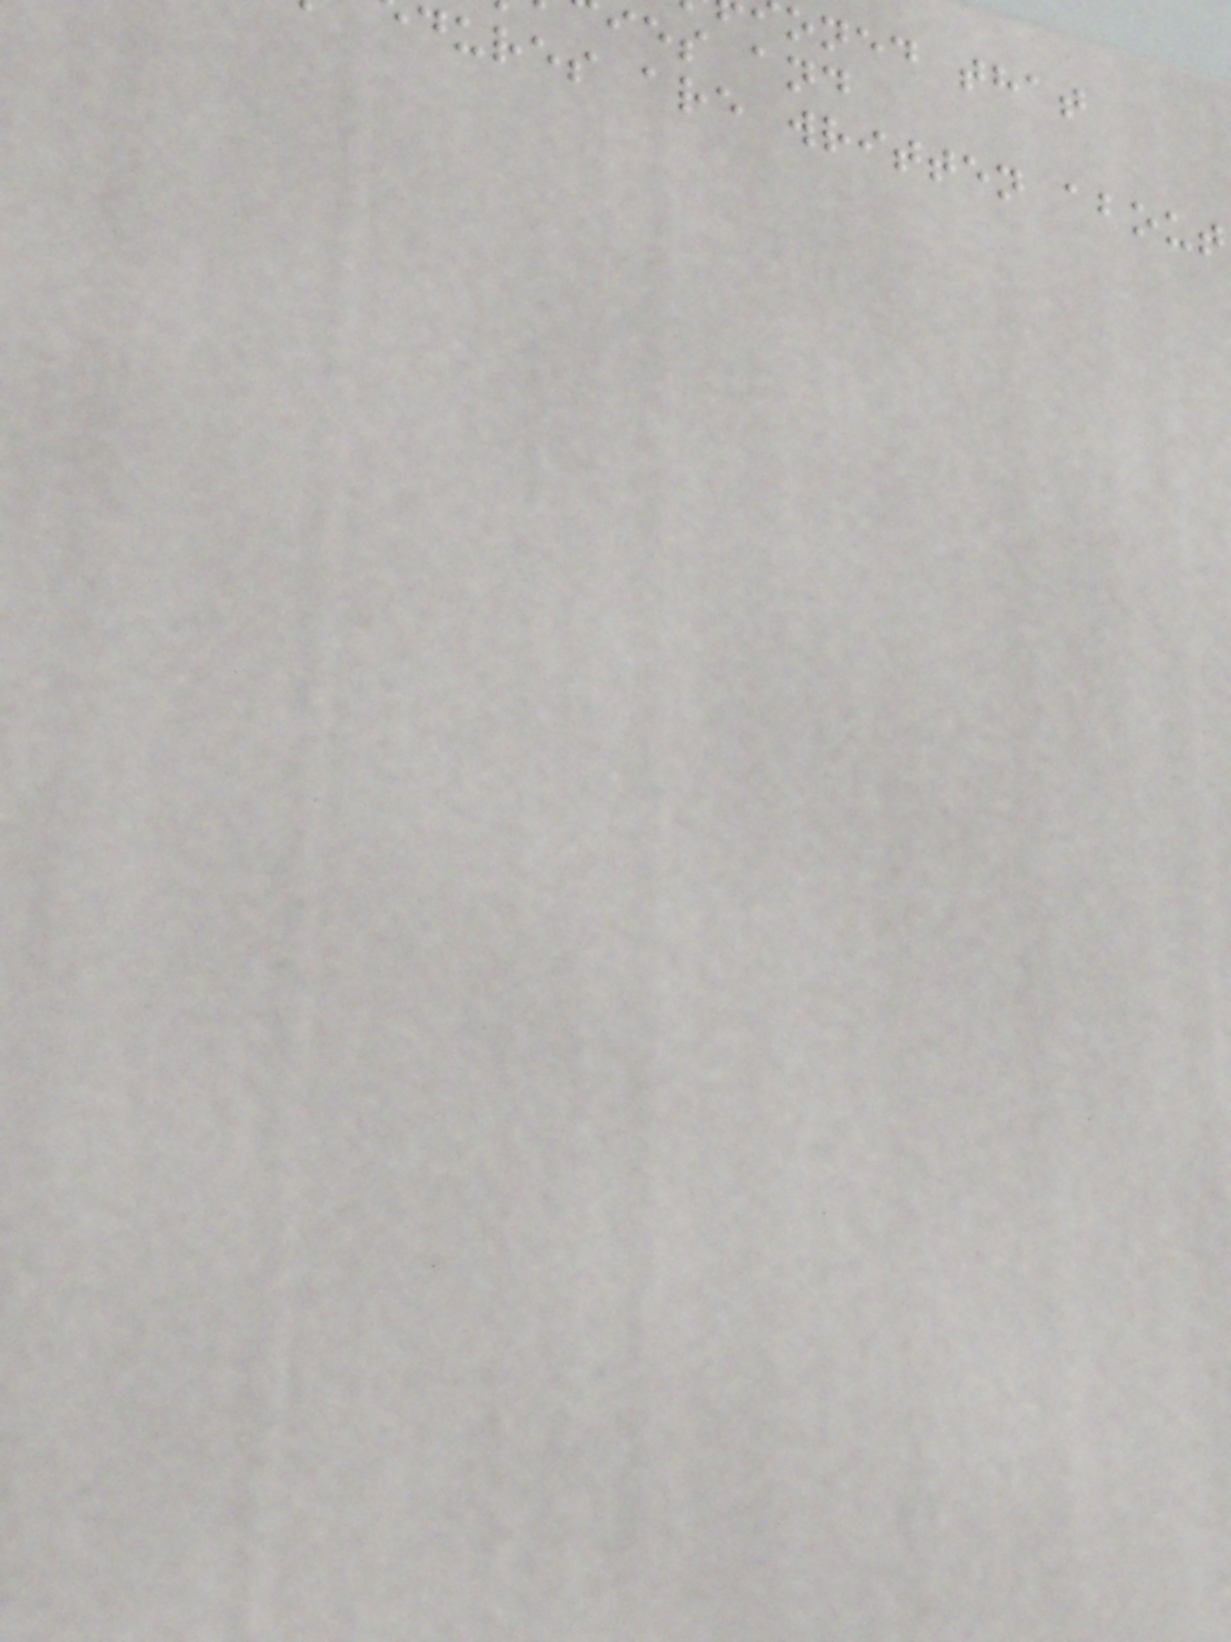oned that
ies and
dures are written about
